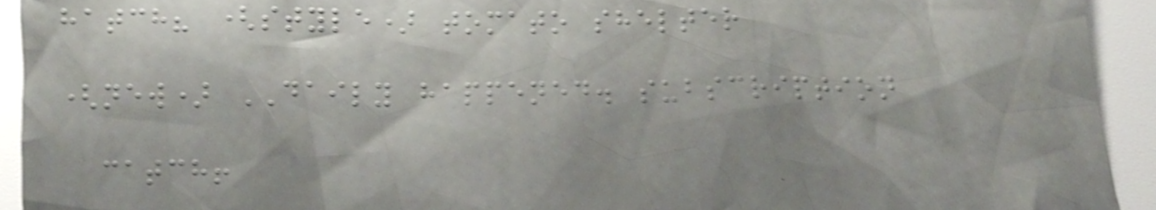hatch? (style) tomato shelter
(new) DAILY happened. subscription
catch!
